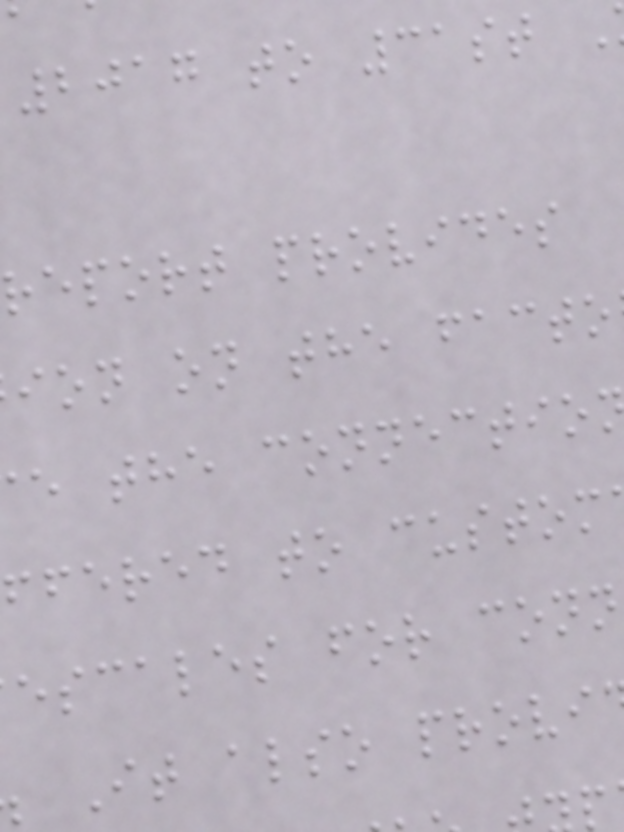2017 to 31st
report provides
ion on the facto
e the connectio
ffered to custom
escales for conn
It also provi
